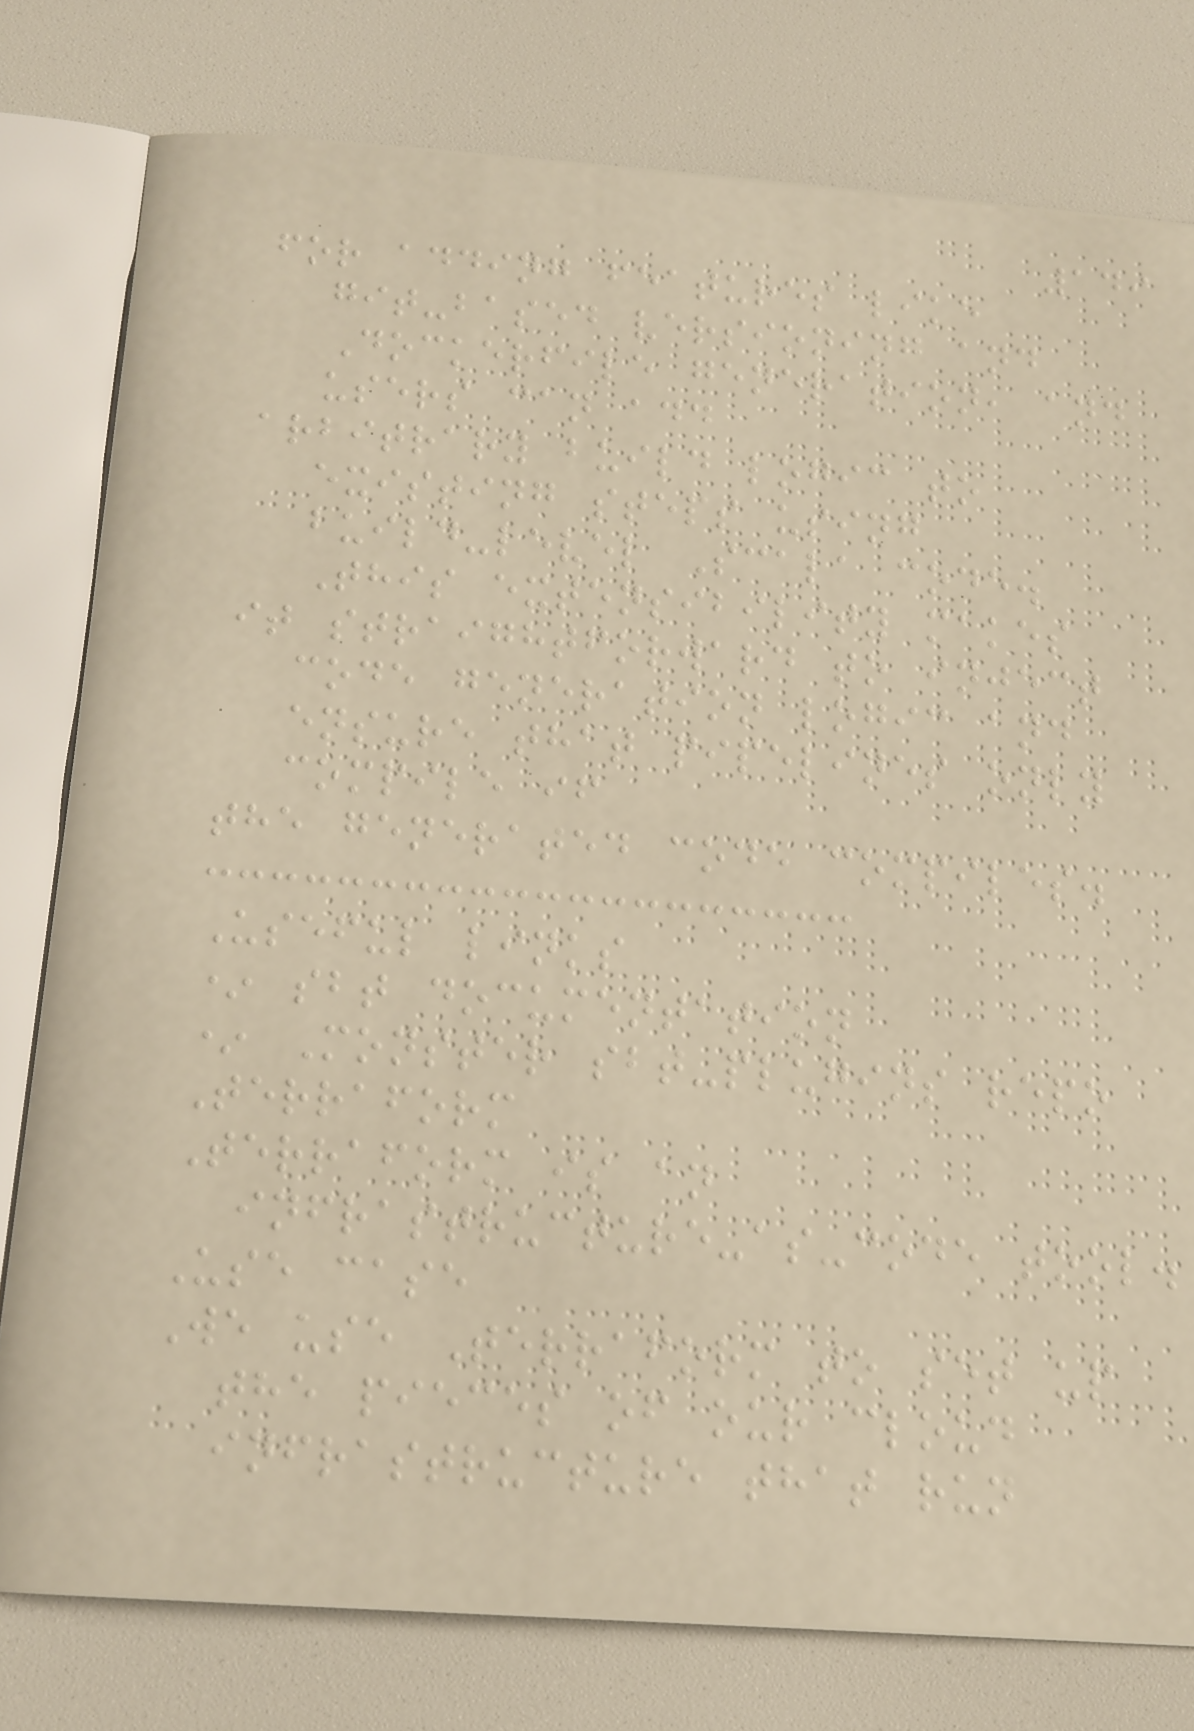149
for adding features like
git-based versioning and
Dockerfile generation, and
users can add
arbitrary build logic to
existing steps using
build-level Scala code.
This extensibility makes
it straightforward to inject
code generation logic and
ensure that pipelines only
compile if
the generated code compiles.
Useful links
* sbt documentation
* Monster sbt-plugins repo
Terraform
Terraform is an
infrastructure-as-code tool.
Use case
We use Terraform to set up
the pieces of our cloud
infrastructure that run
